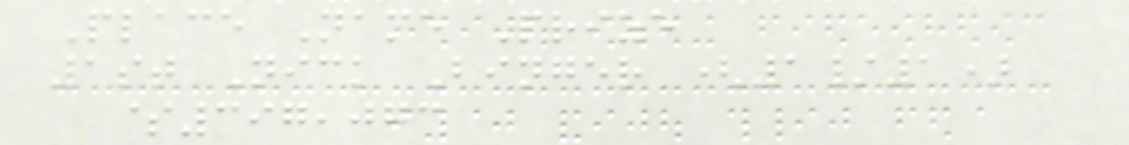Place Name Prize
1st Nick Binger (1/1)
$397,073
